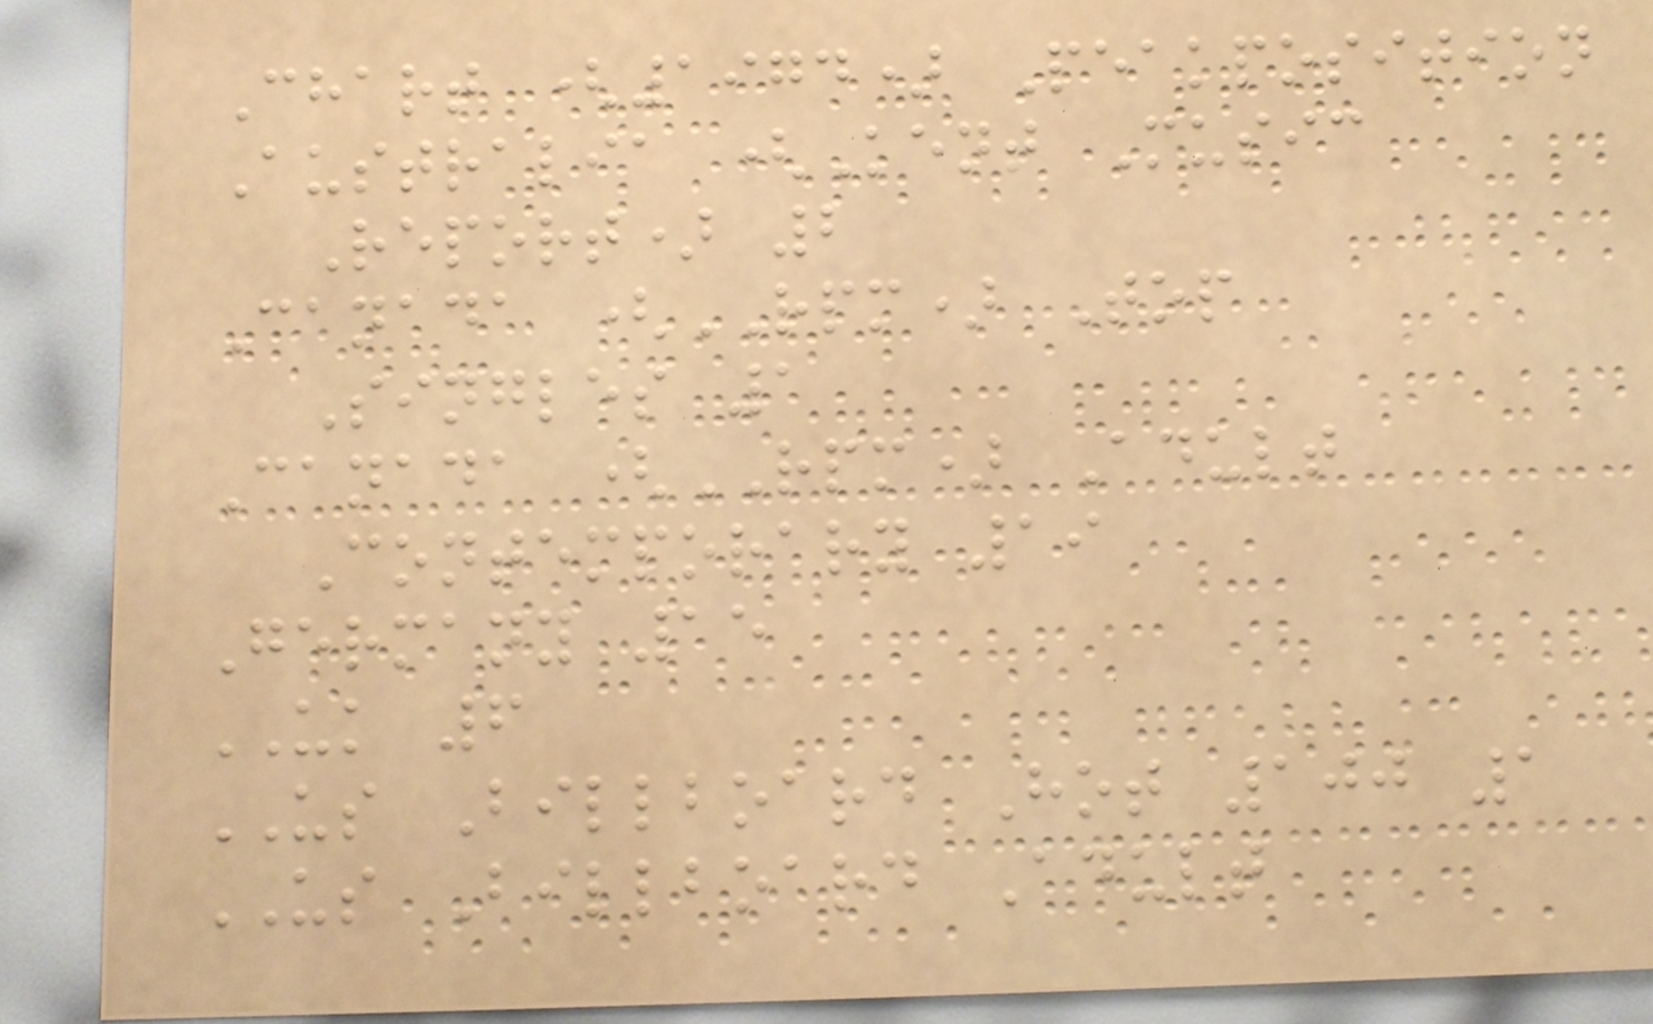Chart (1974) Peakposition
Australia (Kent Music
Report) 2
Canada (RPM) Top
Singles 1
Canada (RPM) Adult
Contemporary 19
Germany 15
UK 6
US Billboard Hot 100 1
US Billboard Adult
